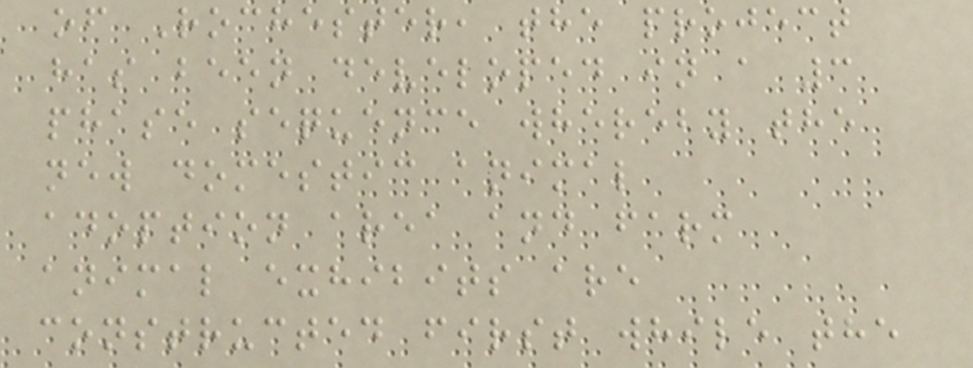of Rochester, the project
has been developed in a 3
phase sequence whereby the
new domestic animal
adoption area and farm
animal exhibits are
constructed first while the
